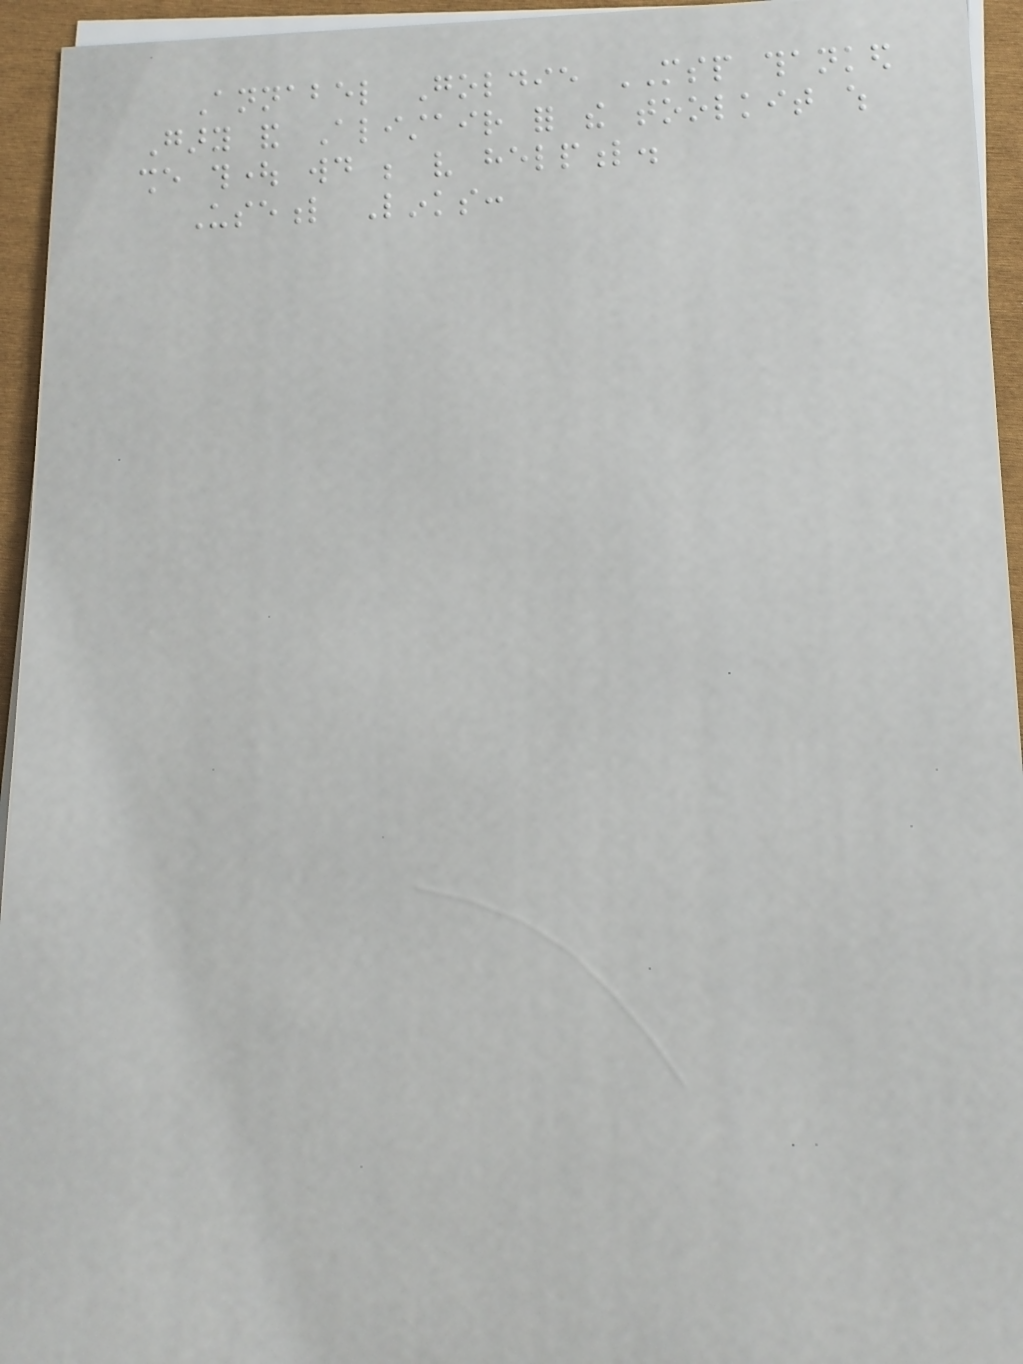Annabel Goldie MSP thanked
Gary and Alistair for the toolkit which
she thought would be very helpful.
Useful Links:
